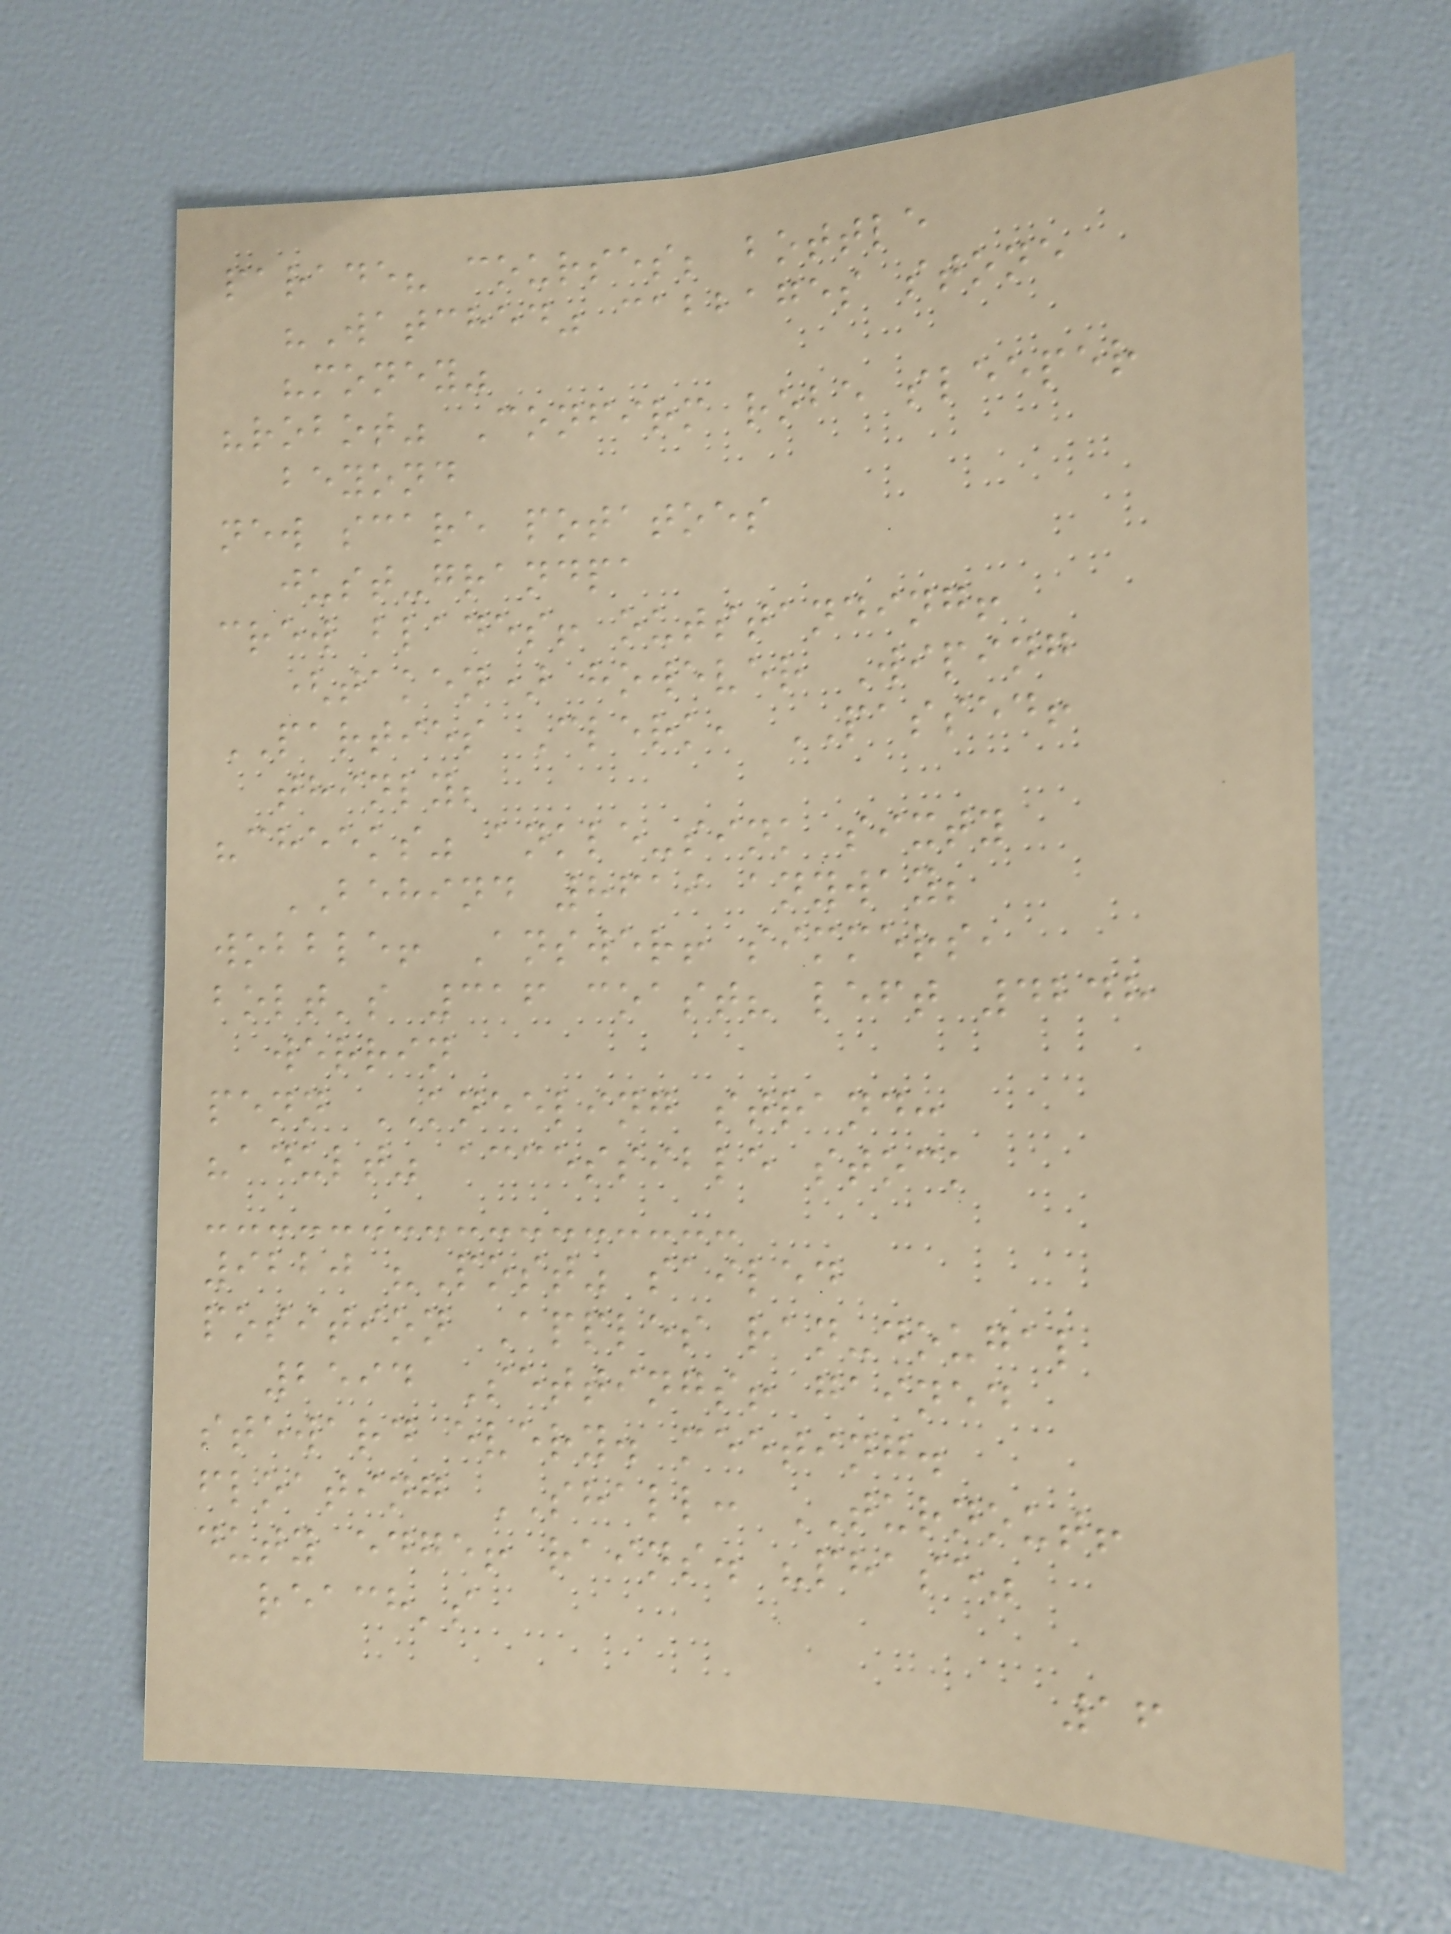parade? courses; bottle
"Watched" cabbages stone
"money"
"robot" Confirm robe sleeper
beyond
new scare potatoes
just-grandpa
crew blades! outstanding!
(taken) however Wiping
PARTIES Clerk, PASSED!
thinly;
"cheeks" ankle-sink sixty
BEHIND 8619 anyway;
wobble! Answer! simmers,
bolt's 316 coast? left 4248
werrin
penn KNEELING strand:
"adult" accessible stock
9220 "Post" sailed
position Apples ran-dougal
2594 Settings! gained
steward every. meeting.
floating SHALL: TURNOUT!
duty edge! rains. "phase"
reach's
16
